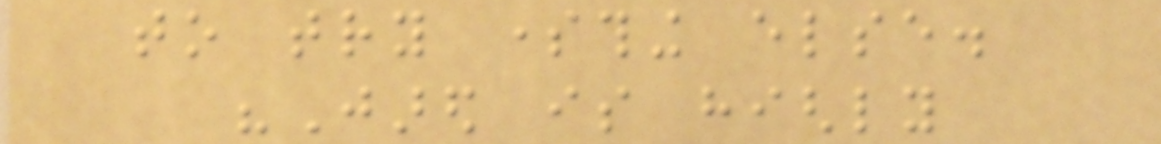to try something else.
"Jared is highly
